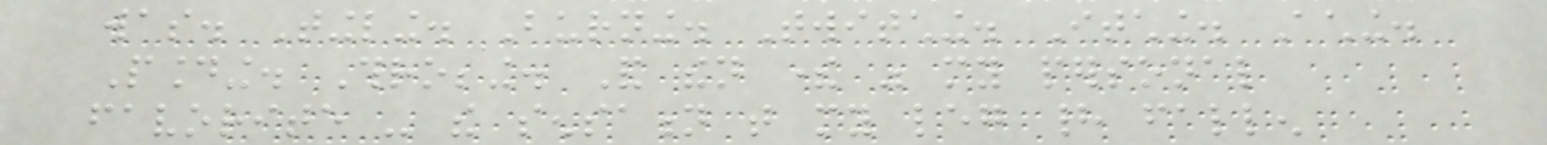was. Tingling. Burning. Twitching. Itching. Aching.
Pounding. Throbbing. And then there was my personal
favorite - the sensation that my leg had fallen
